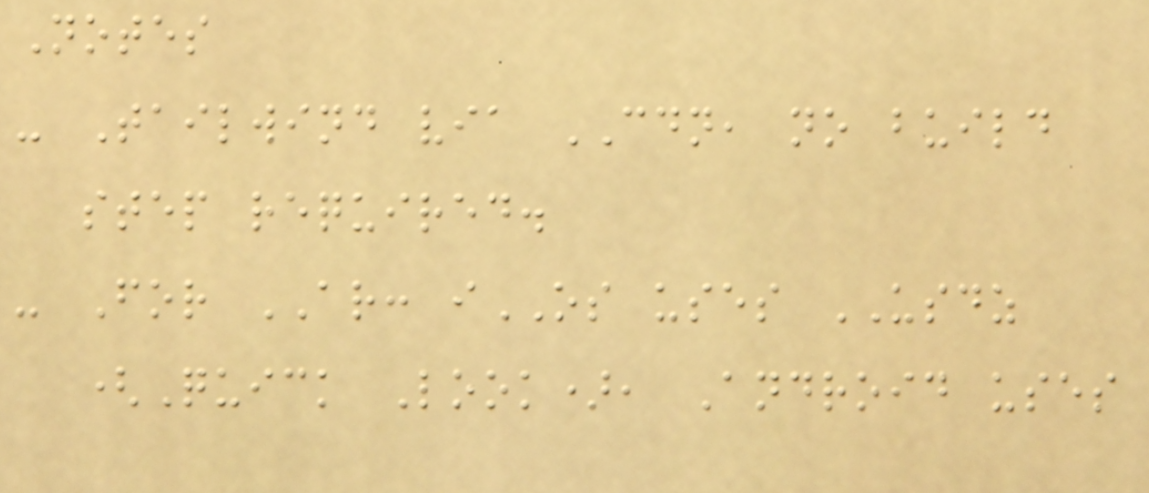Notes
- Tailwind via CDN, no build
step required.
- For AR: iOS uses USDZ
(Quick Look), Android uses
